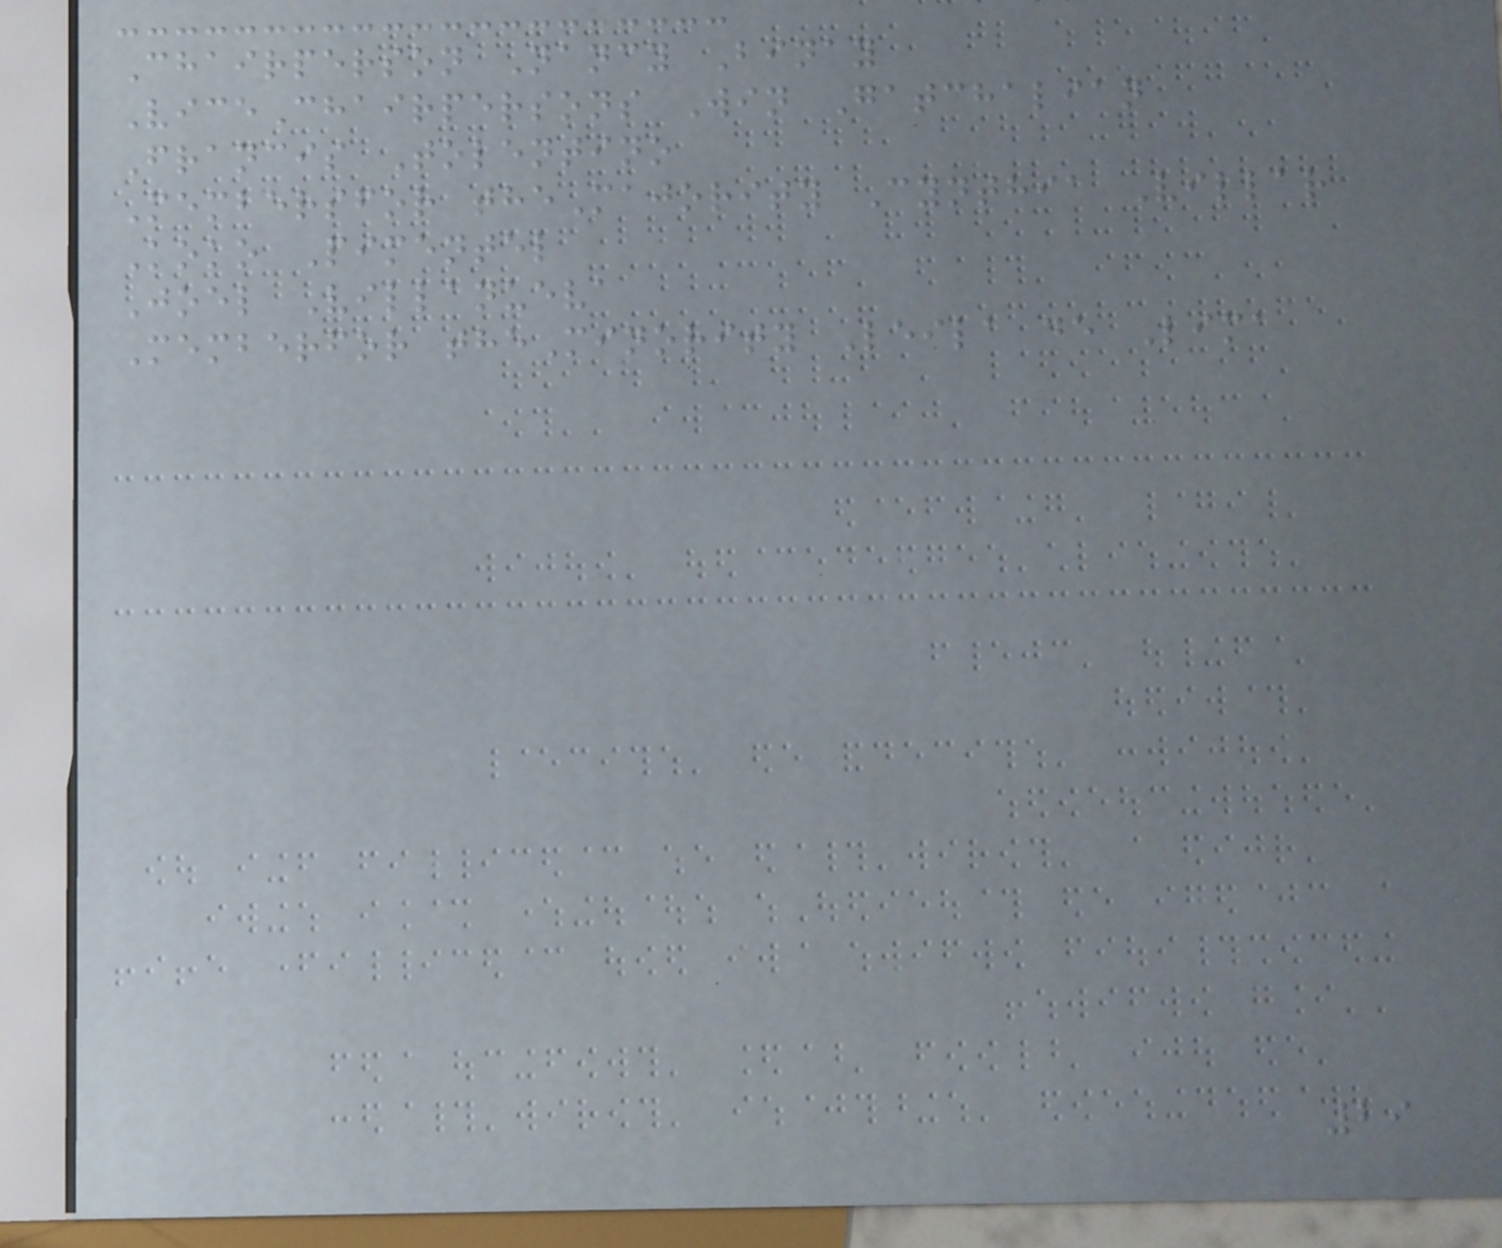Chairperson Nancy Binay
ViceChairpersons Win Gatchalian
Francis Tolentino
Membersfor theMajority Cynthia Villar
Koko Pimentel
Joel Villanueva
Memberfor theMinority Leila de Lima
29
